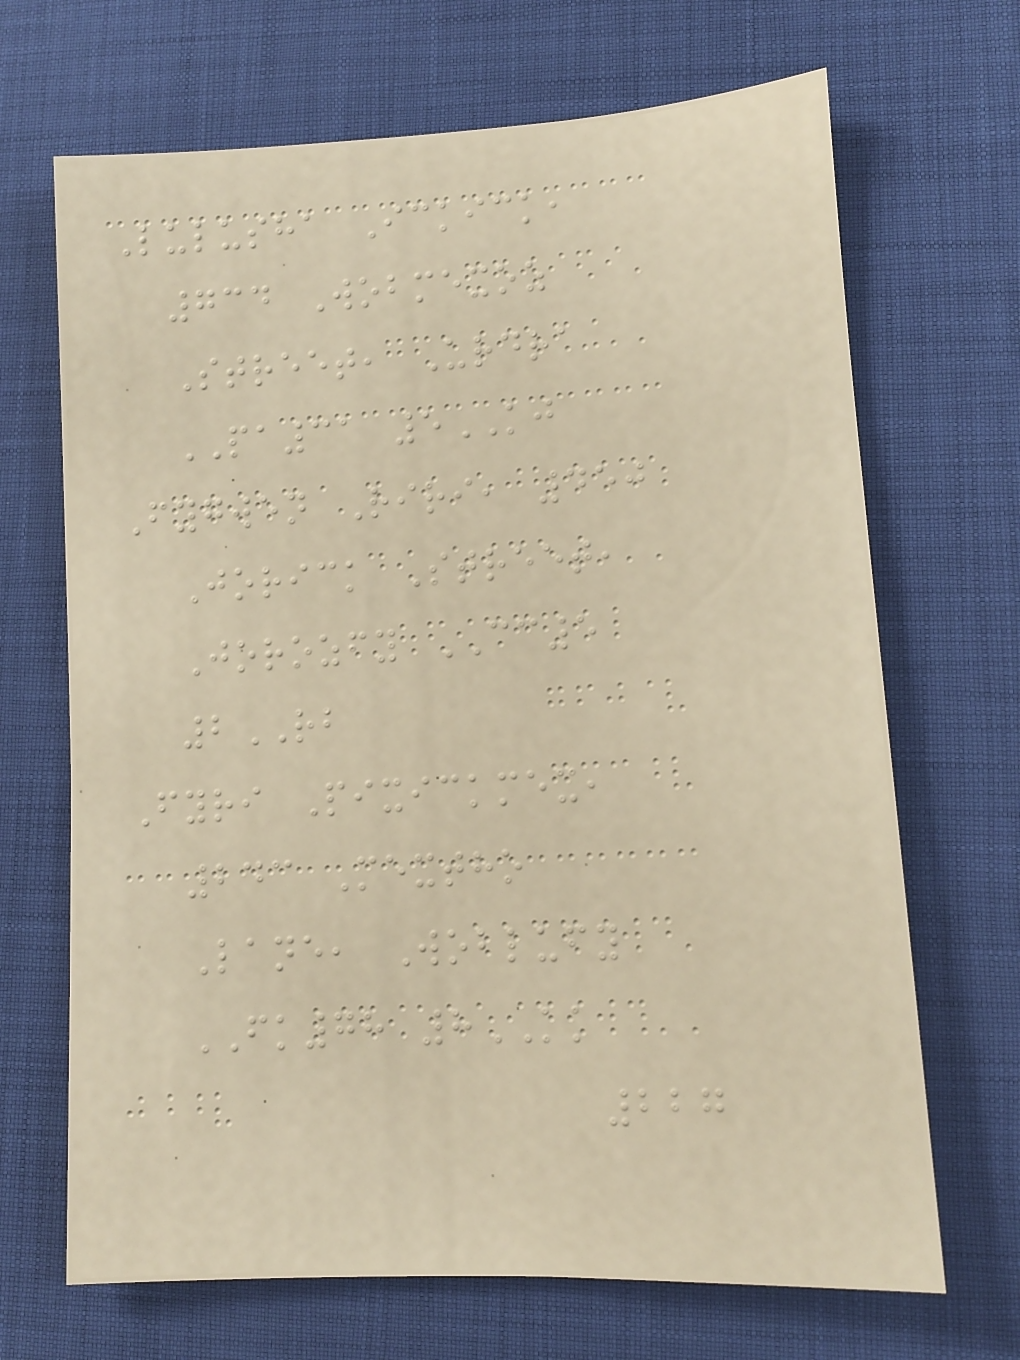Lulusha Ickick,
734 Wobmexoz
Street, Urdra
PA31 5KJ
Fygwen Riri, 450
Jorick Street,
Jorozfy CC5
2RB
Fyri Pixickmex,
243 Mextho
Lane, Woblufy
FK78 8KK
227
